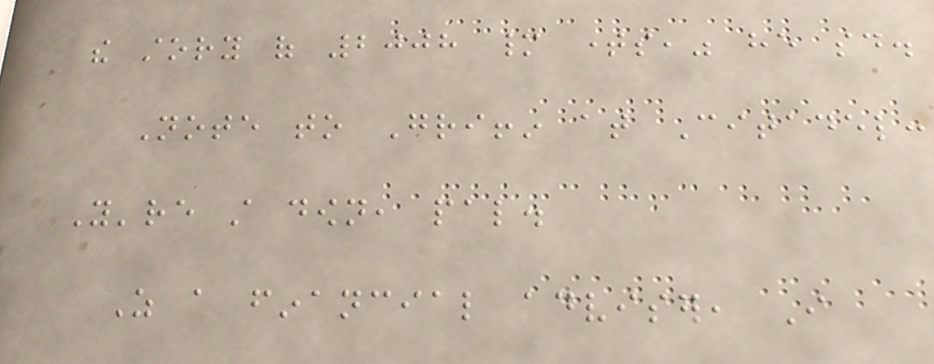the story of 2008 many times," he said.
Note to Griffin at Citadel:
You're still down, pal.
As a financial adviser, I
